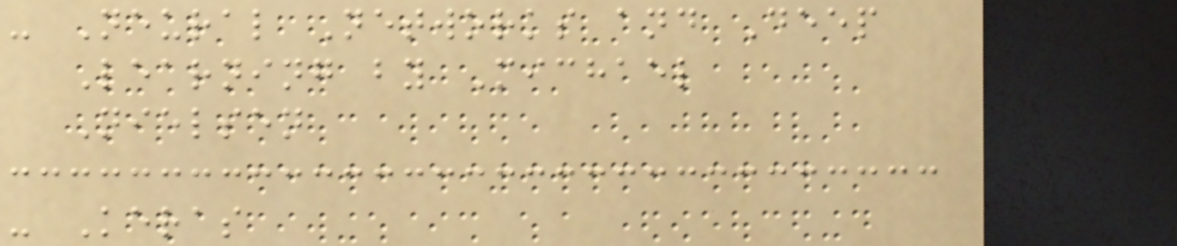- Neural Networks and Deep
Learning by Michael
Nielsen
- Keras
